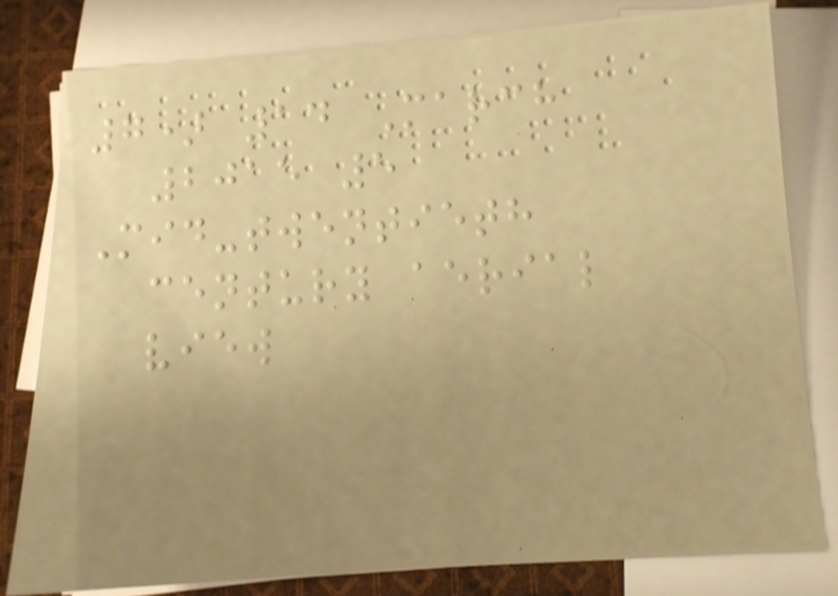7) 14 March
2015 5
Mid-twentieth
century aerial
view
